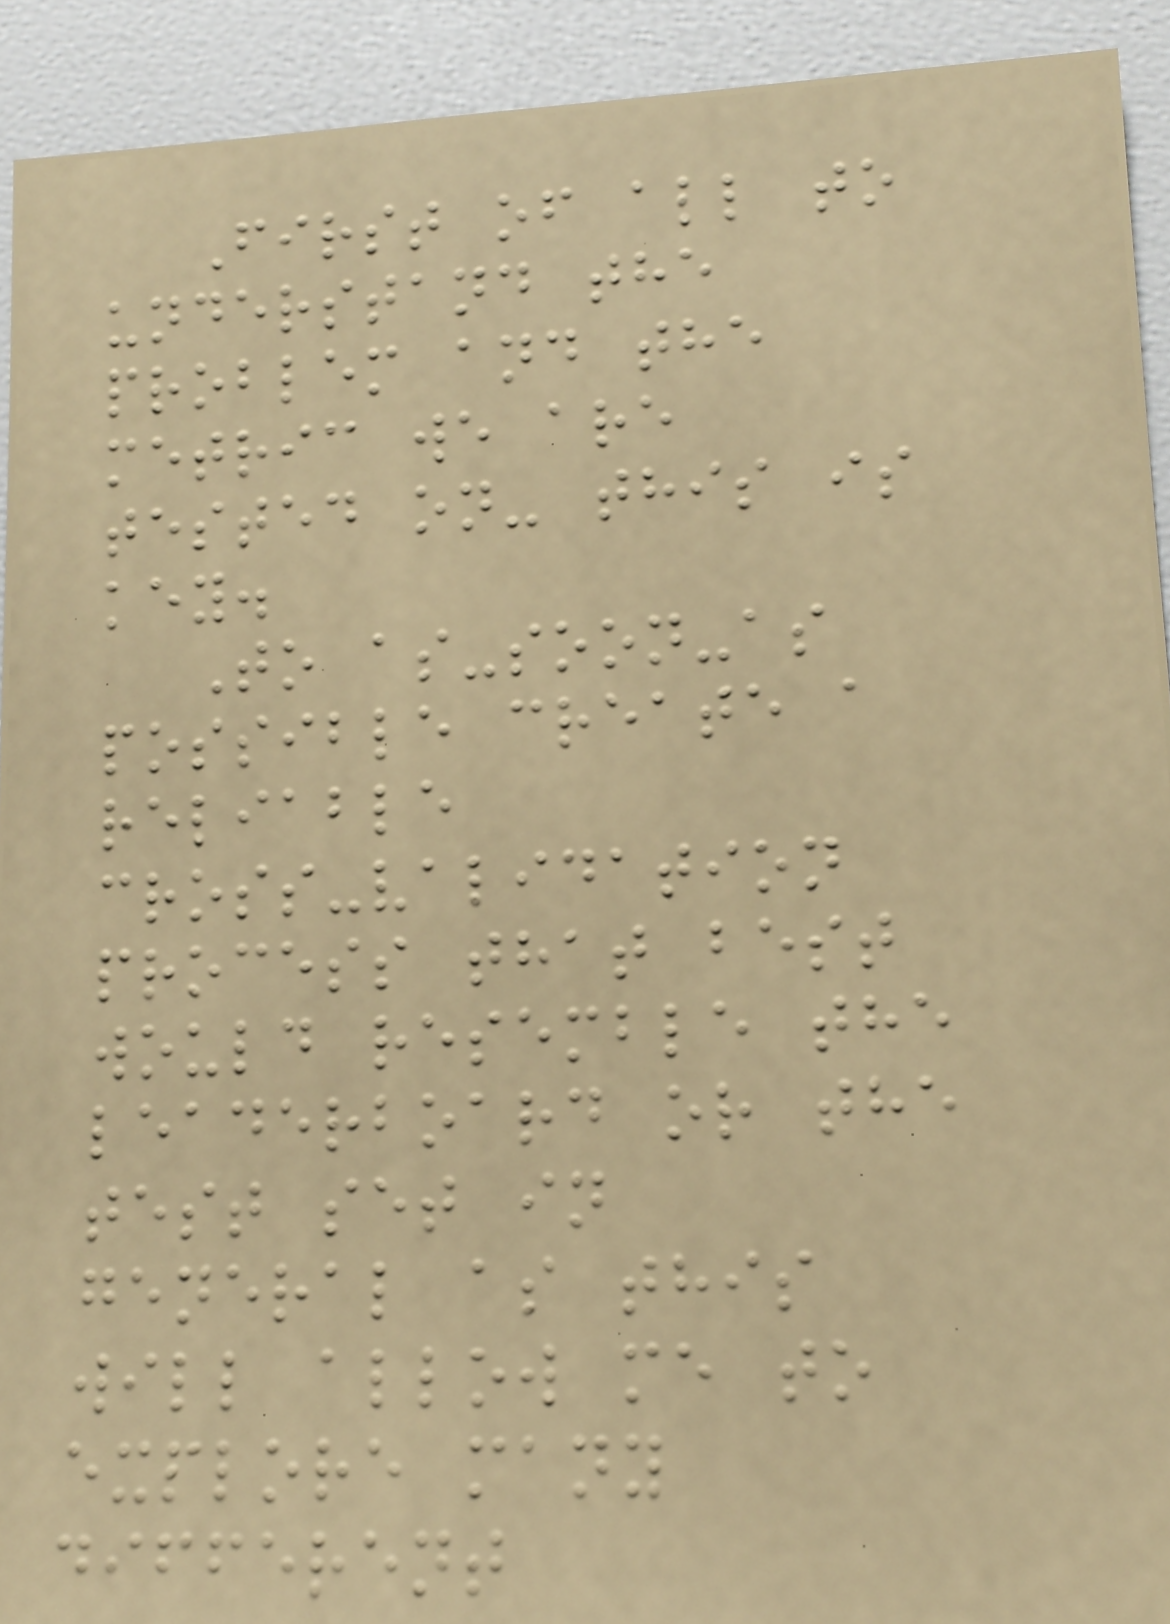First of all to
understand the
problem and the
metric we are
tested on- this is
key.
To as-soon-as
possible create a
reliable
cross-validation
process that best
would resemble the
leaderboard or the
test set in
general as this
will allow me to
explore many
different
